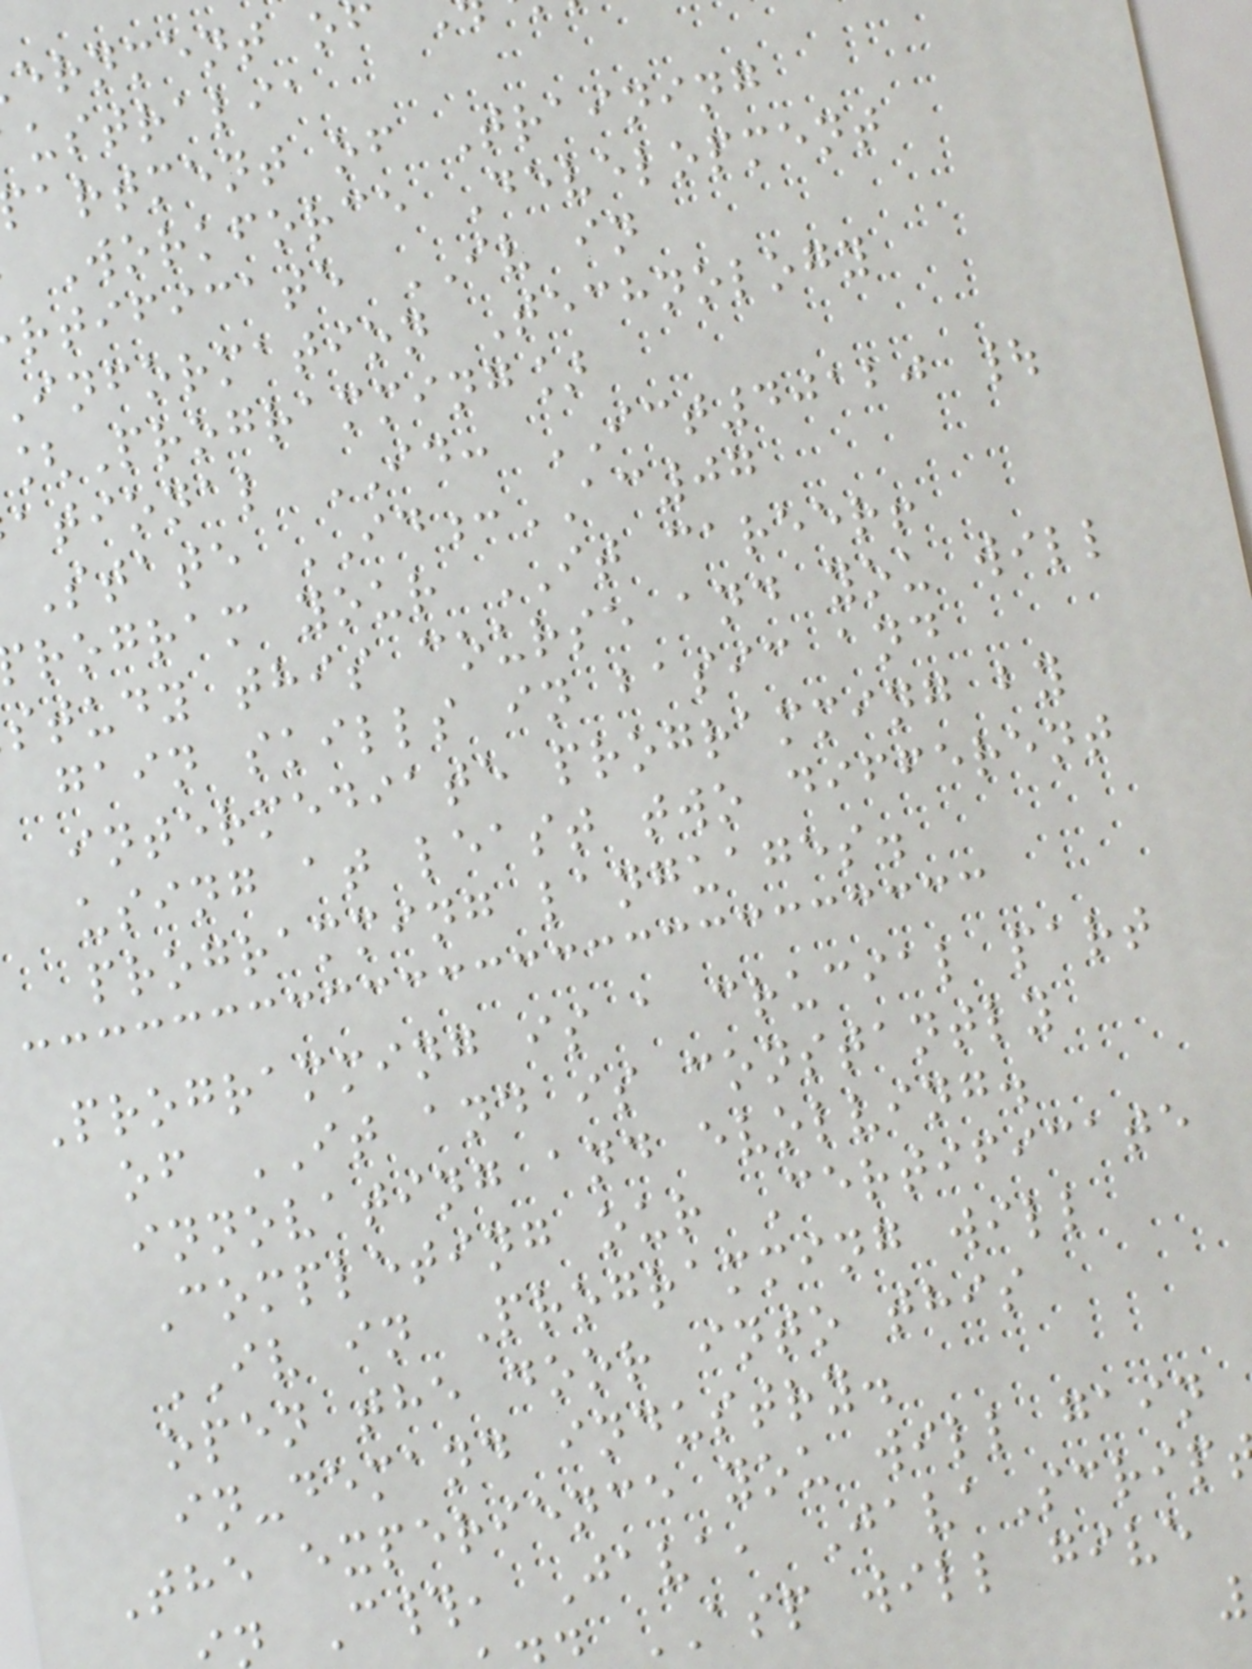ernment of
ustralia
artment of Training
Workforce Development
rtificate IV in
information Technology
[Programming]
ational ID: ICT40120 |
State ID:AC07
rogram your IT career!
study this course and you will
gain skills in basic and
intermediate programming by
using at least two different
programming languages.
Programming is a crucial part
of IT and is constantly
innovating and evolving.
Completing our Certificate
IV in Programming will
open the door into this
in-demand industry.
The experience you will gain
C#, Java, JavaScrip
ASP will give
